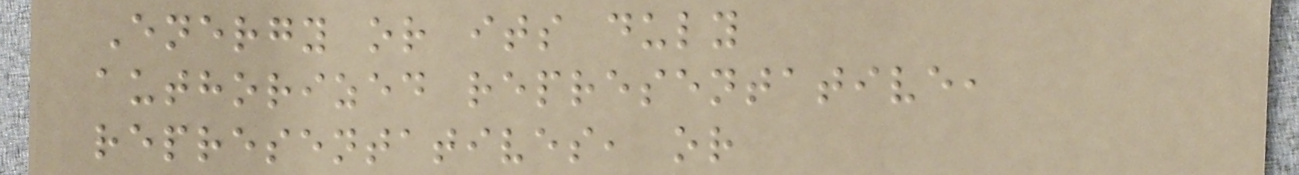Energy or its duly
authorized representative,
representatives, or
